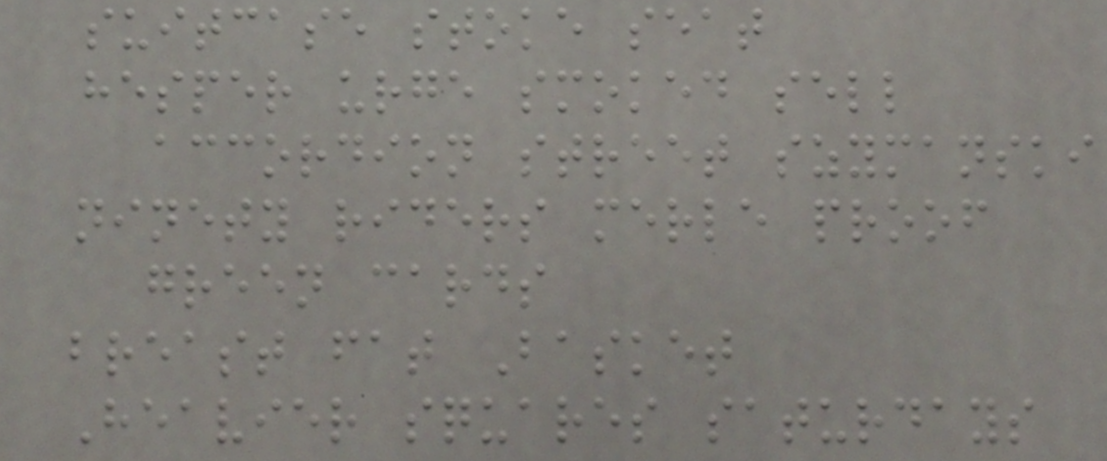suitcase stoke seat
hesper urge smoked sell
accordion street szymanski
ninety riders merle proof
green cards
breast fat Basket
Heavier squares saturdays
